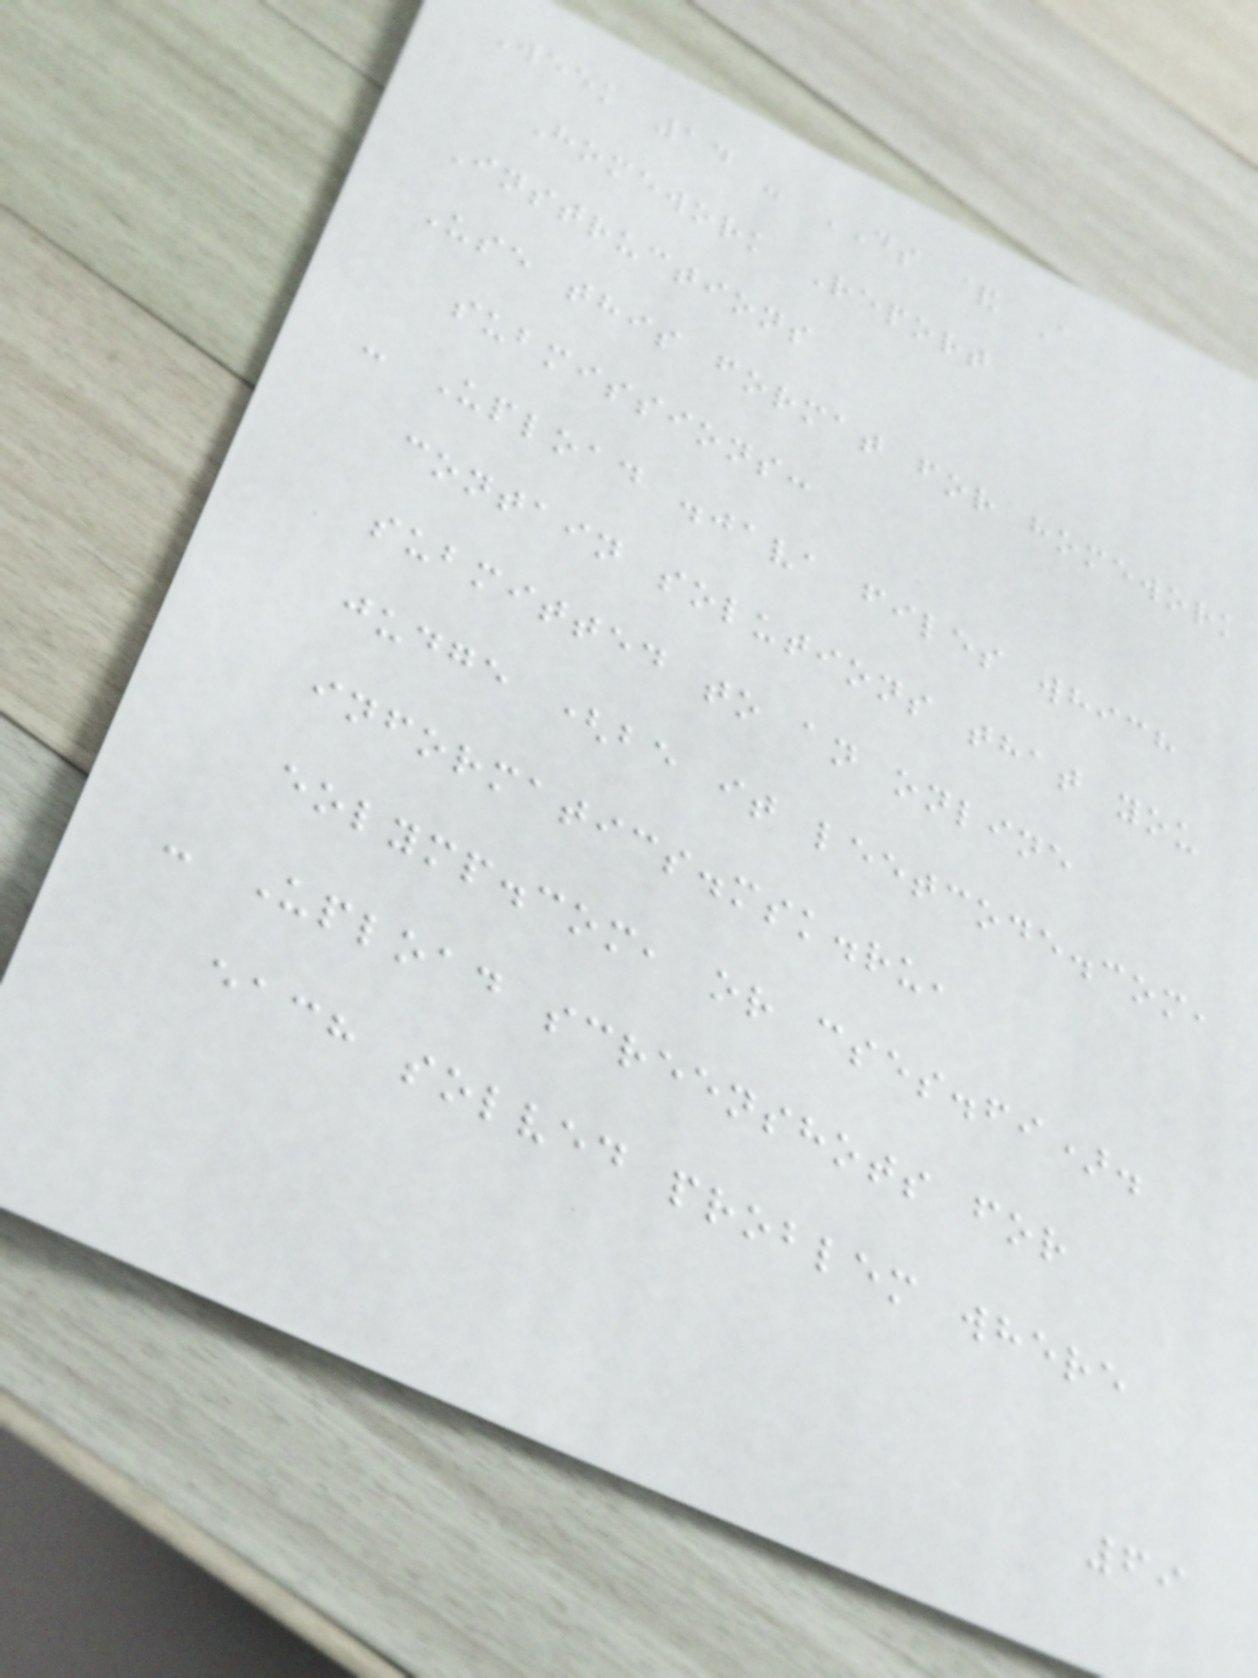Week 14 - DS & A
Homework Report
Instructions
Use this format for homework
submissions:
- Upload .java files which
contain solutions that you
submitted to an online
judge (be it leetcode.com,
informatics.msk.ru,
eolymp.com, or cses.fi).
- Upload screenshots for
each solved problem where
69
